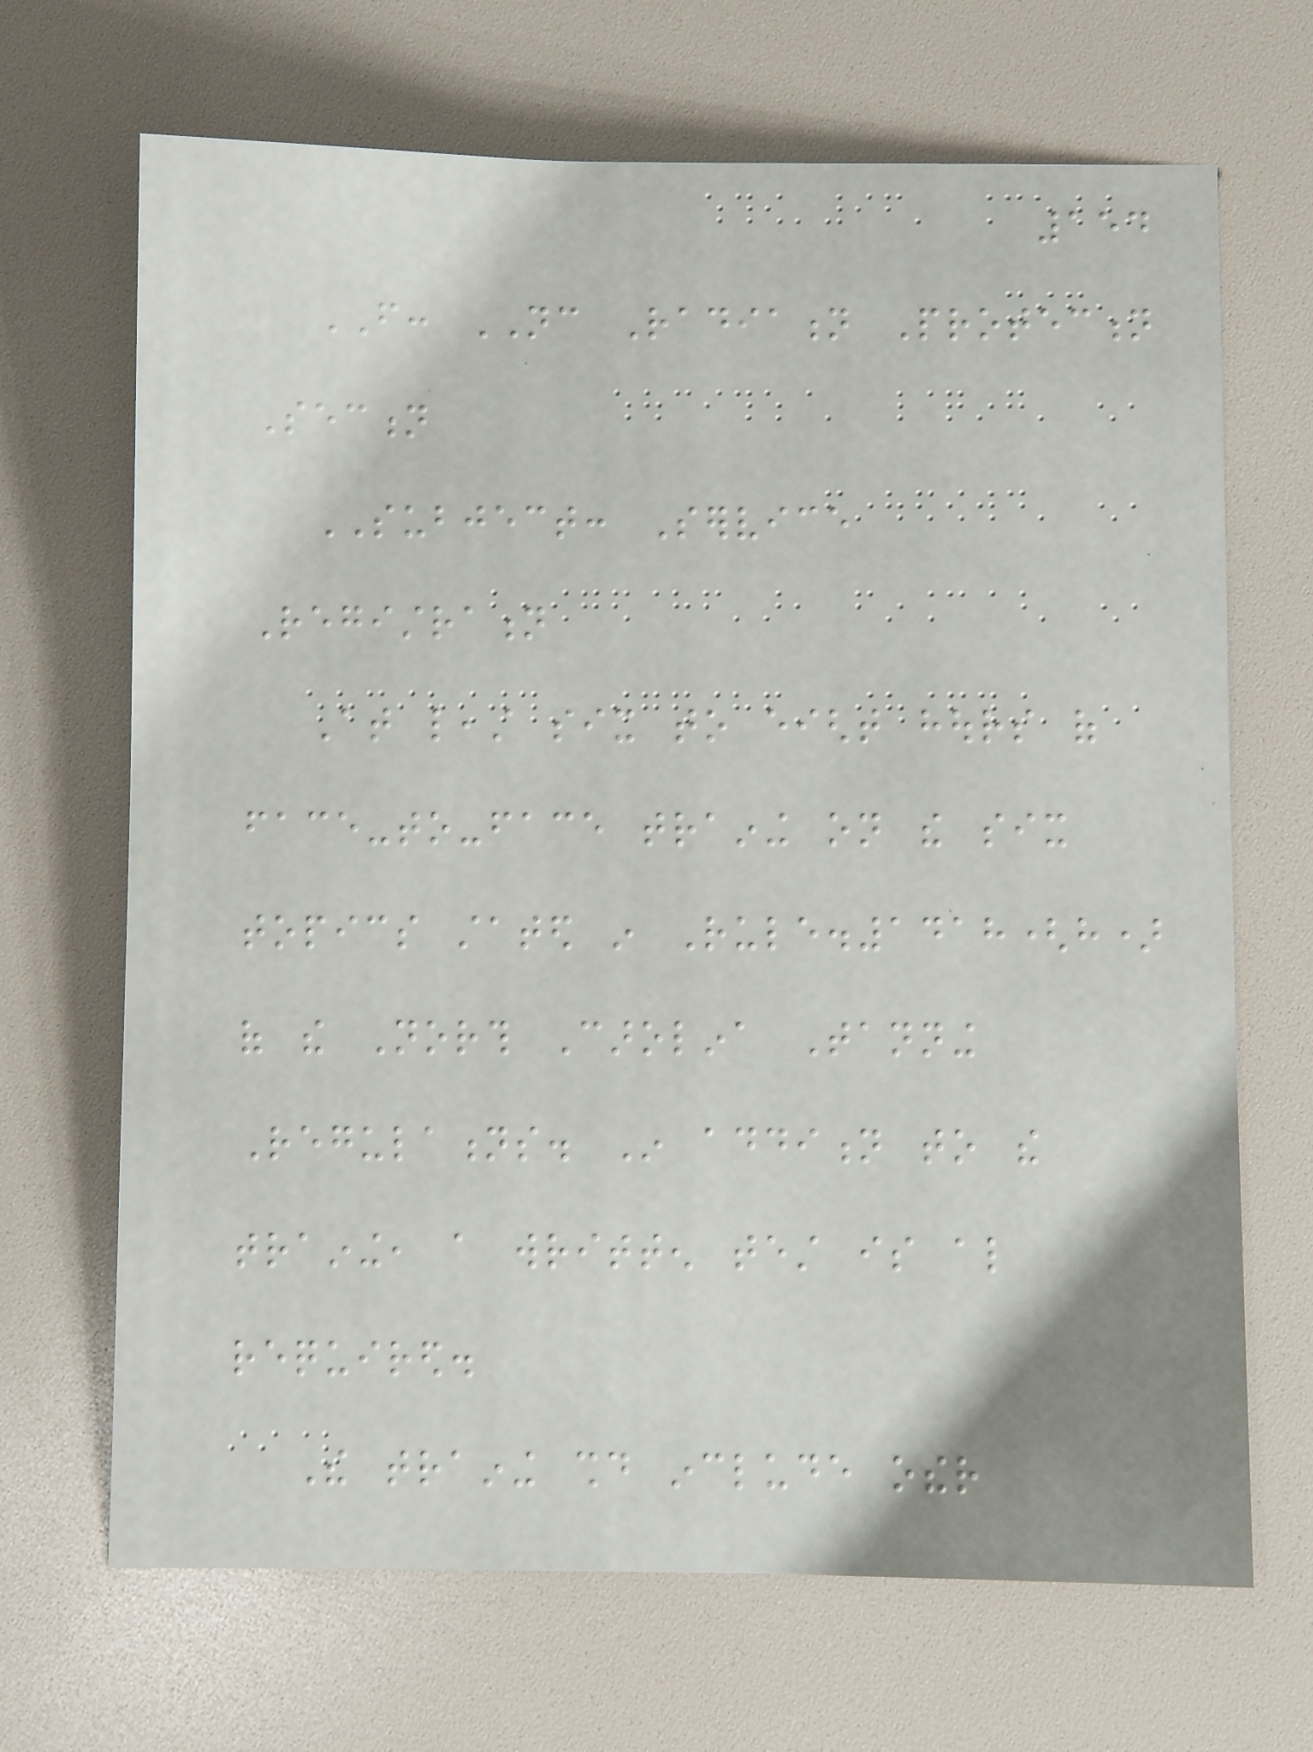154
FROM: NC Radiation Protection
Section
SUBJECT: Service
Registration
At least six to eight hours of
face-to-face training on the six
topics stated in Rule.1418(h)
of the North Carolina Tanning
Regulations. In addition to the
training, a written test is also
required.
The training should include other
